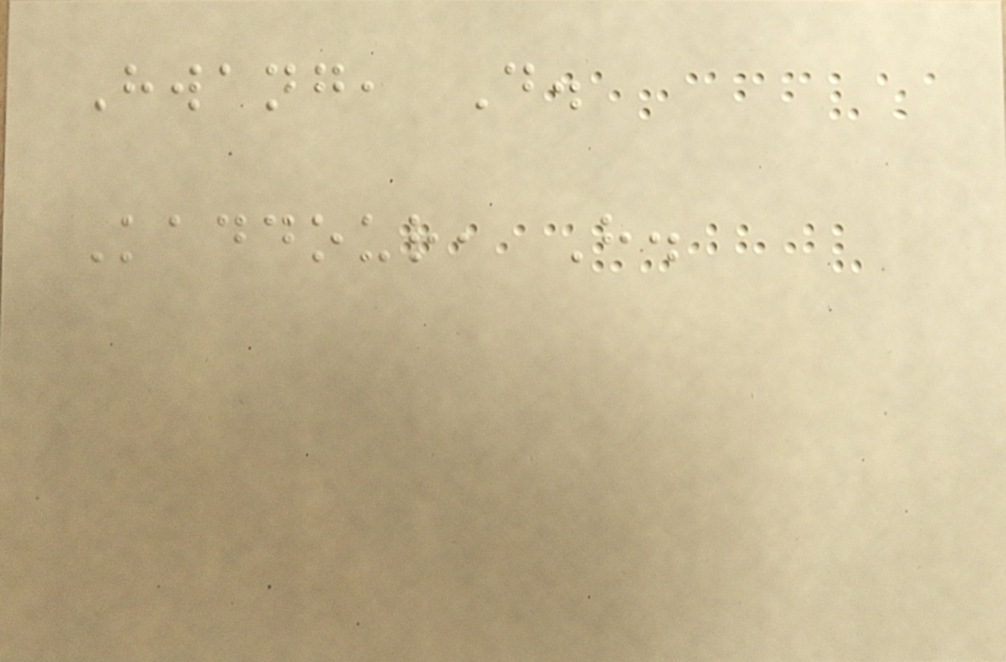Hwang, D.
Kaddour, H.
